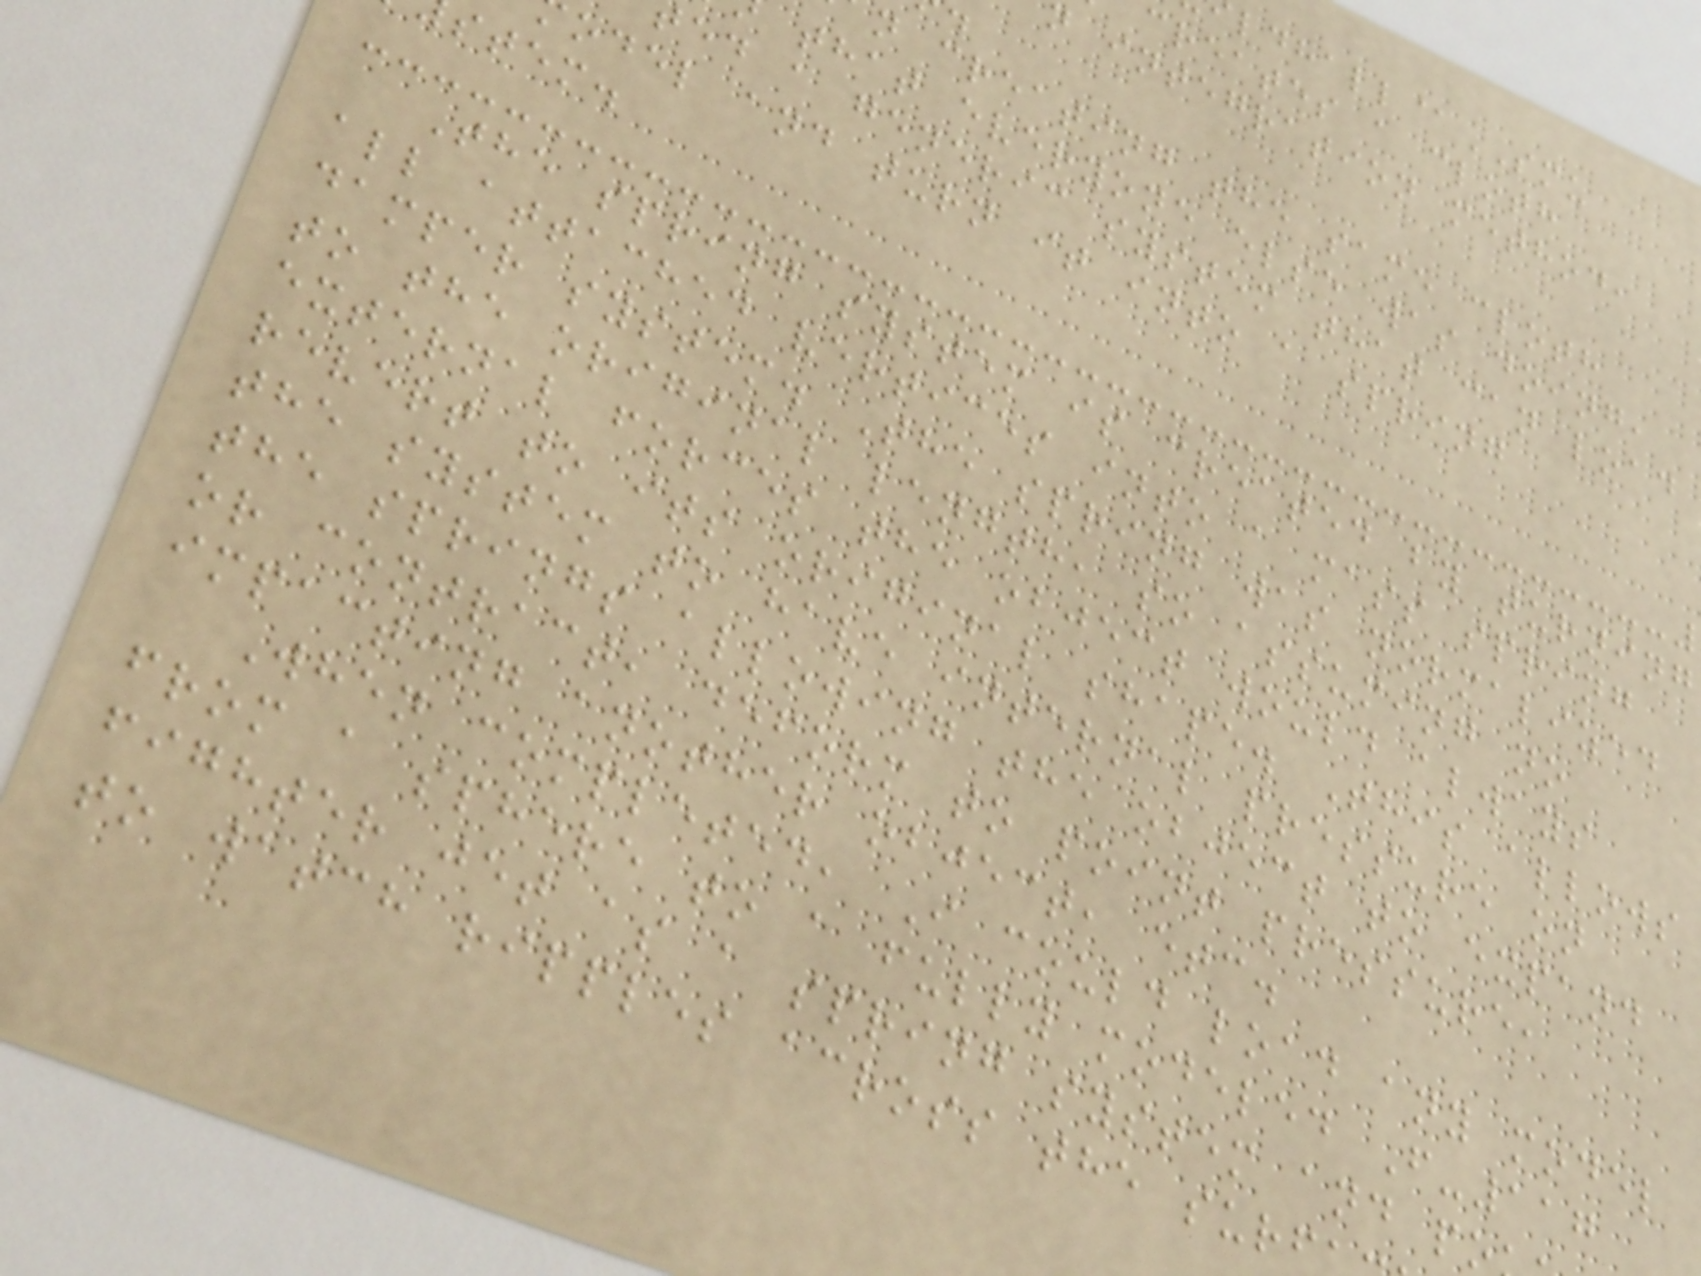ldhall@SMU
creates a cloth
n integration method,
n creating the same cloth
that everyone else was doing,
ed a generic system that can load
odel and turn it into a spring
stem.
The spring system is created by turning
all attached vertices into a mass spring
damper system. The spring was normalized
to the original length, so assuming no
external forces the object would always
revert to its original shape. This allows
the system to have internal pressure on
the springs allowing the object to expand
or contract, deform to point pressure,
impacting another object, etc.
When completed, I could load any model
from a sphere to a fully modeled F-117
fighter jet as a spring system and po
to watch ripples across the surf
